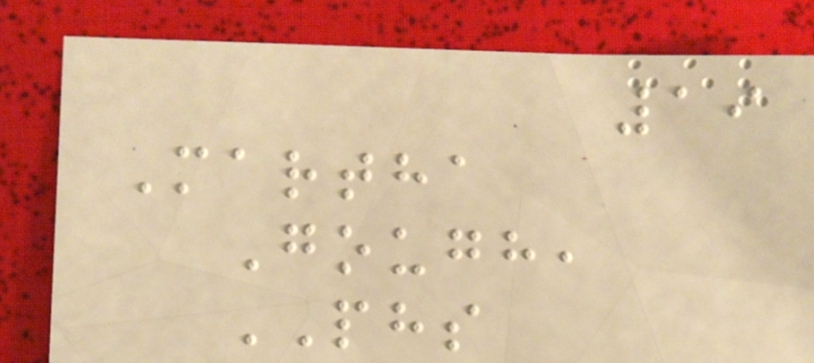19
Martha
Gough,
PHS
